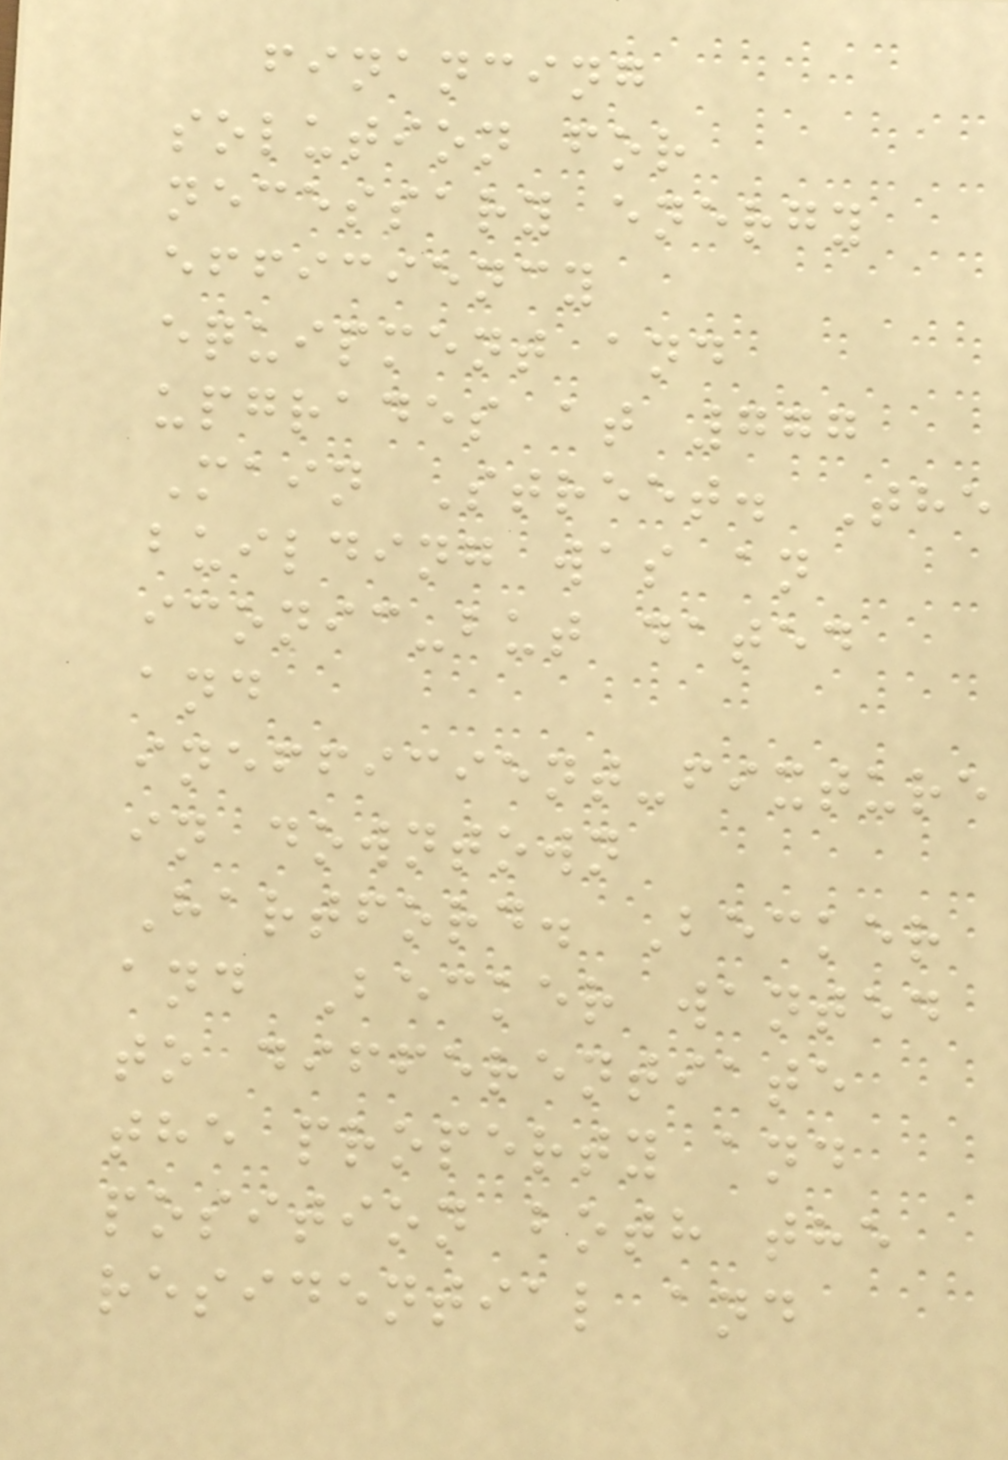financing
solution for
necessary energy
efficiency
equipment and
upgrades at 777
Main Street. The
building was an
iconic-but dated
and
inefficient-fixture
in downtown
Hartford. Becker
and Becker wanted
to differentiate
the property and
position both the
residential and
